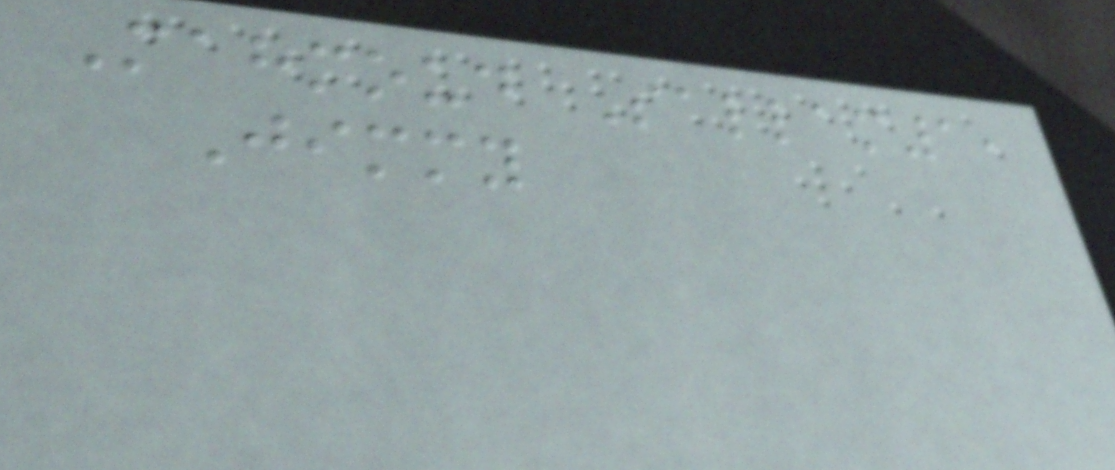Mahmoud Sallam1,
Jimmy
